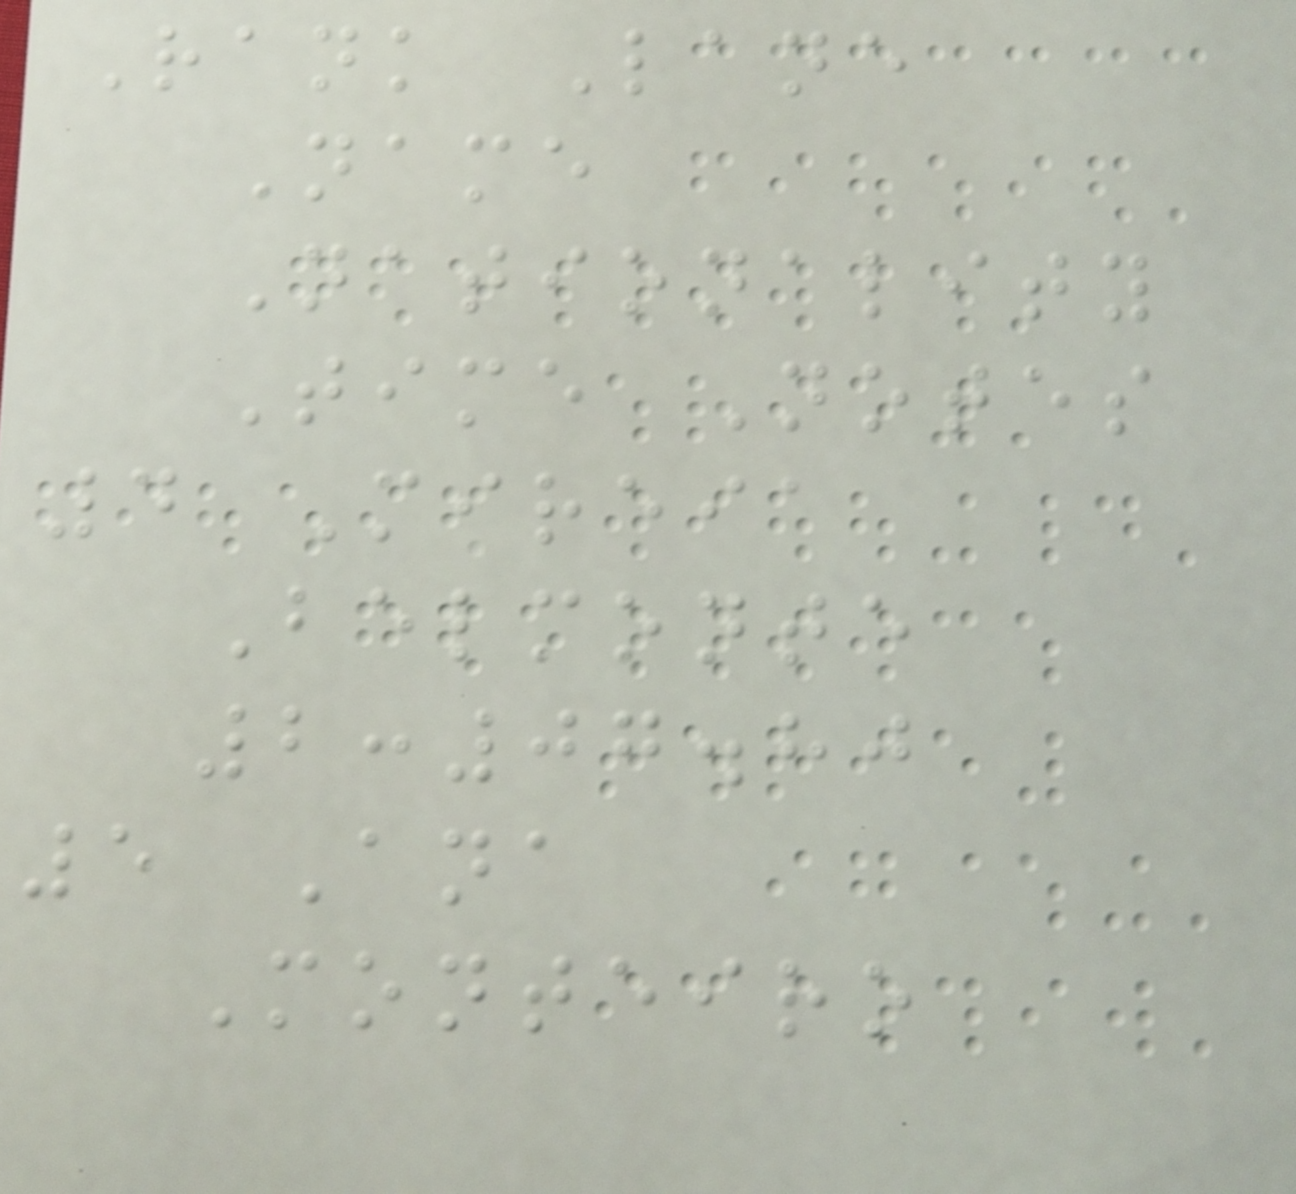Rank Lane
Name
Nationality
Time Notes
4 Mireia
Belmonte
2:07.80
5 Ana
Monteiro
